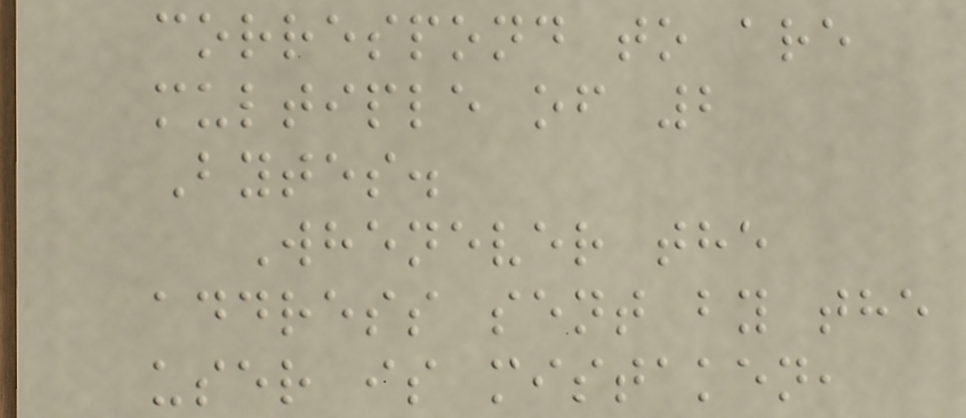correspond to are
multiple of 2
Bytes.
Whenever the
address sent by the
user is mistaken,
